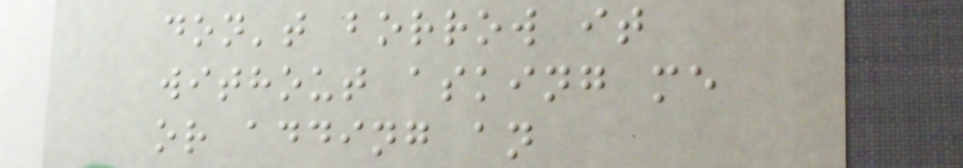don't borrow it
without asking me
or adding an
